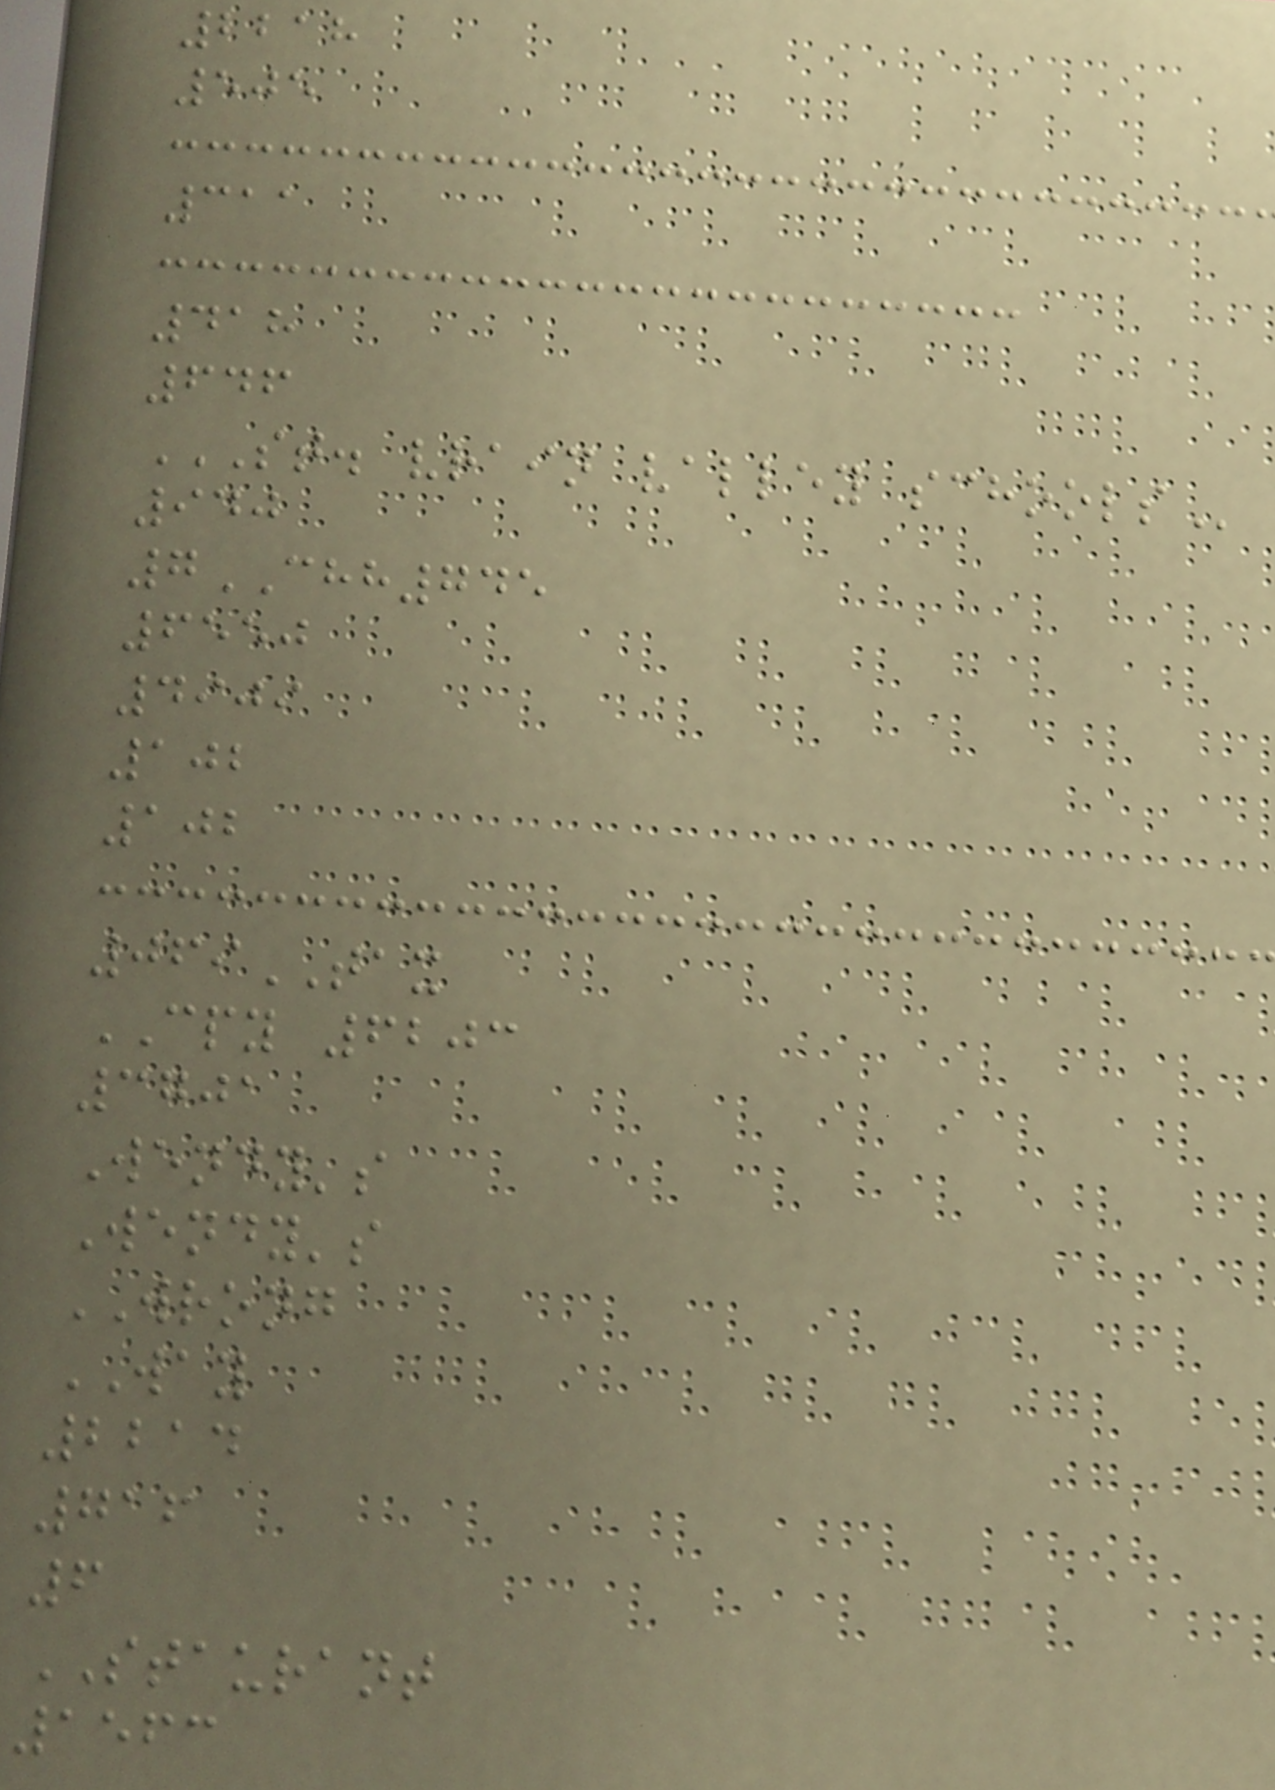2218
505
311
418
646
ST. VRAIN VALLEY SCHOOLS
940
7CHH745
6550
4909
102
102
069TAX
CPY 6203
3701
Wendy's
Wendy's
WRONG
WAY
2214
716
6
STAURANT
1563
